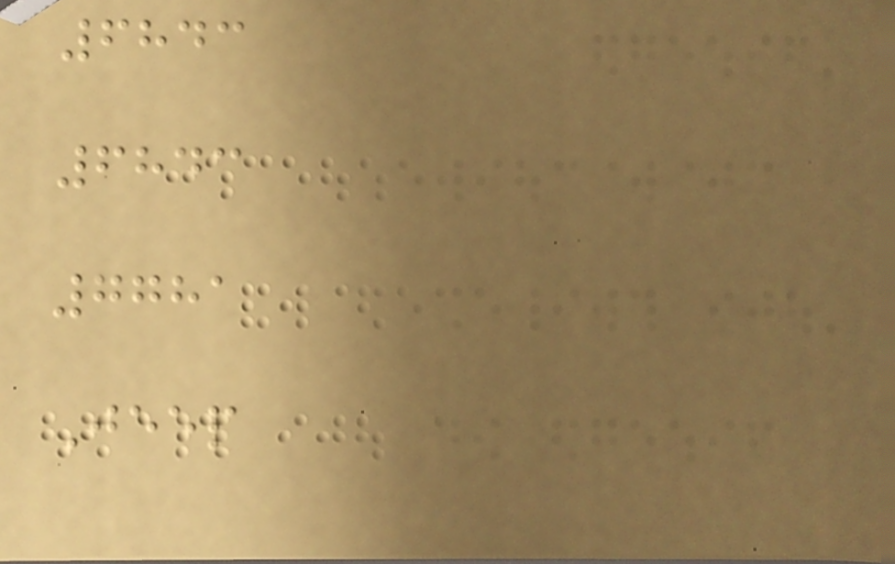6843
6843
7781
Jeep
